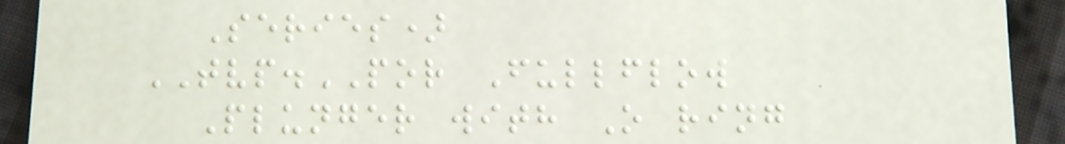Series)
TVP.POR Fullflow
Plunger with O ring
